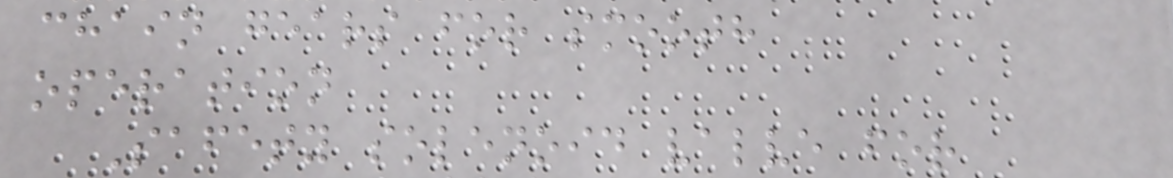chain gears for smooth
operation
Safety solenoid valve for
